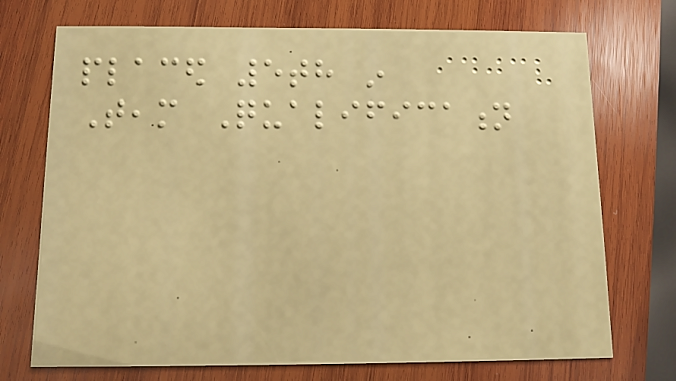placed 5th in
Team Qualification
